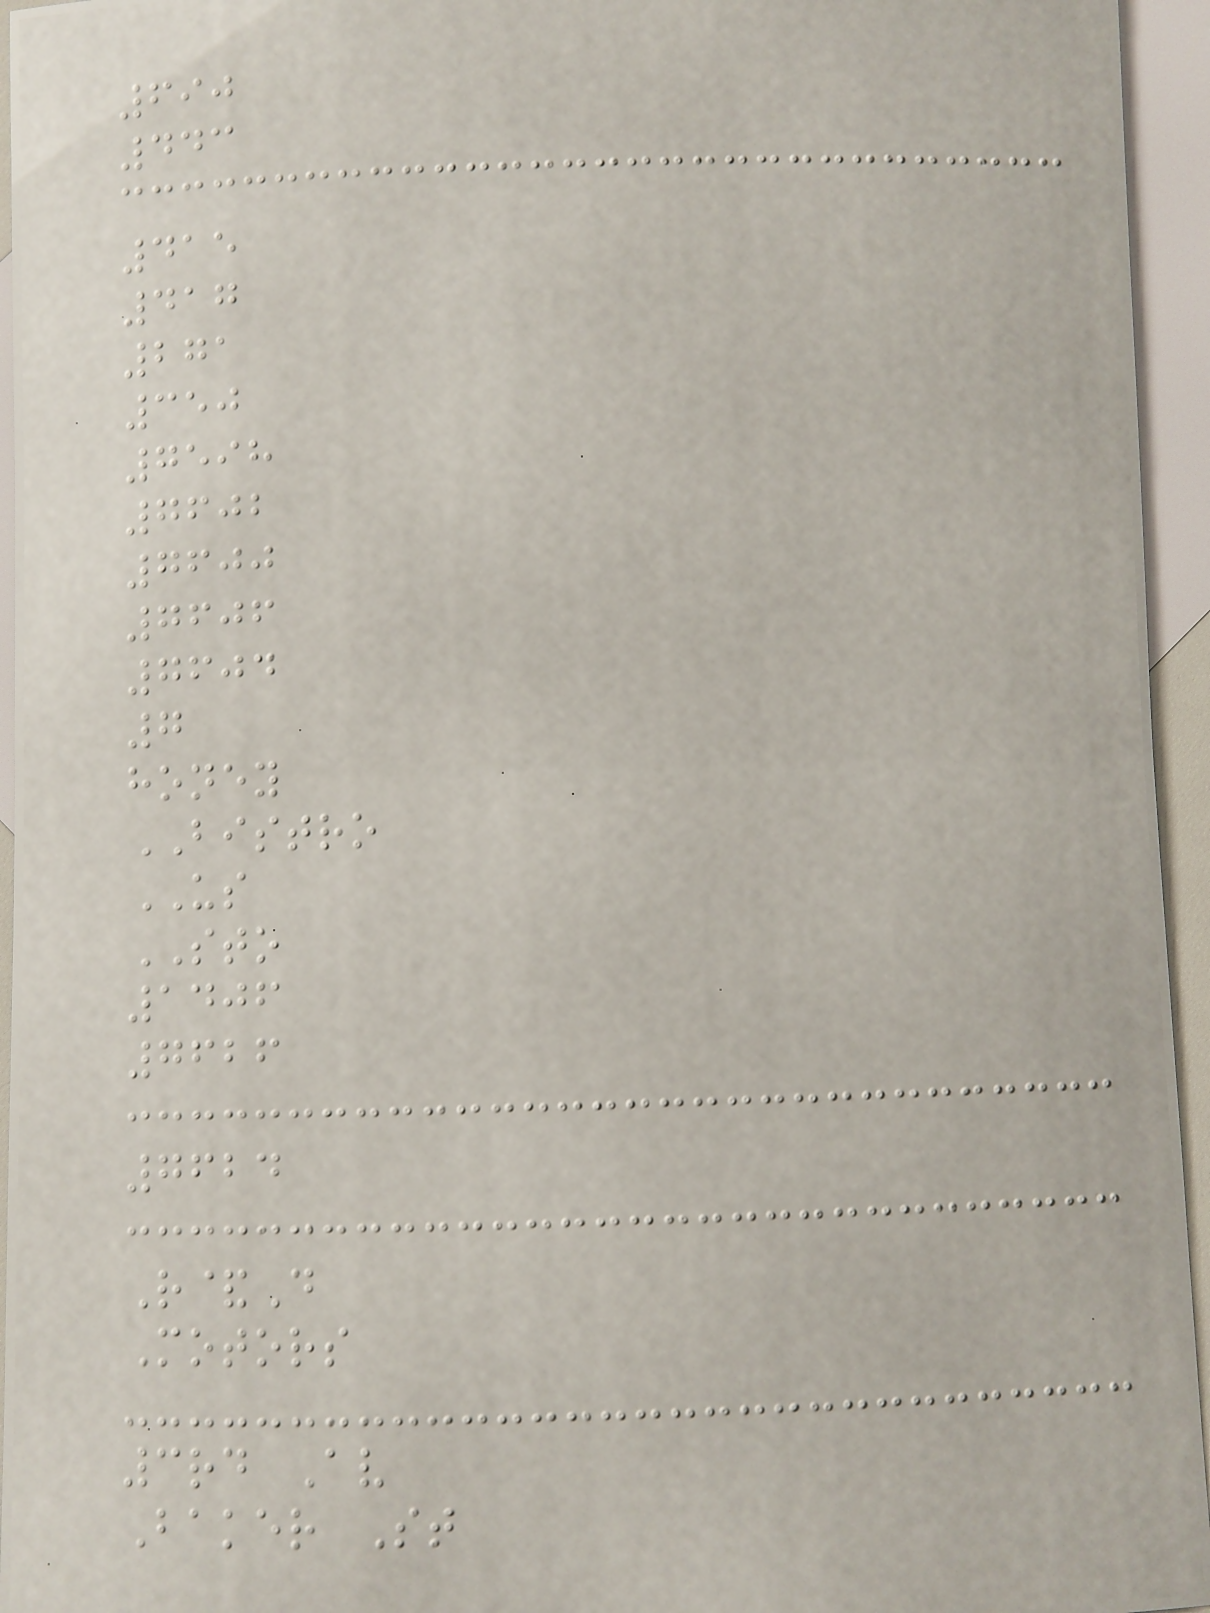690
443
415
417
271
350
7598
7602
7600
7606
7604
7
honey
BISTRO
US
STO
1406
7626
7624
R&D
Motors
3rd Av
Baker St
